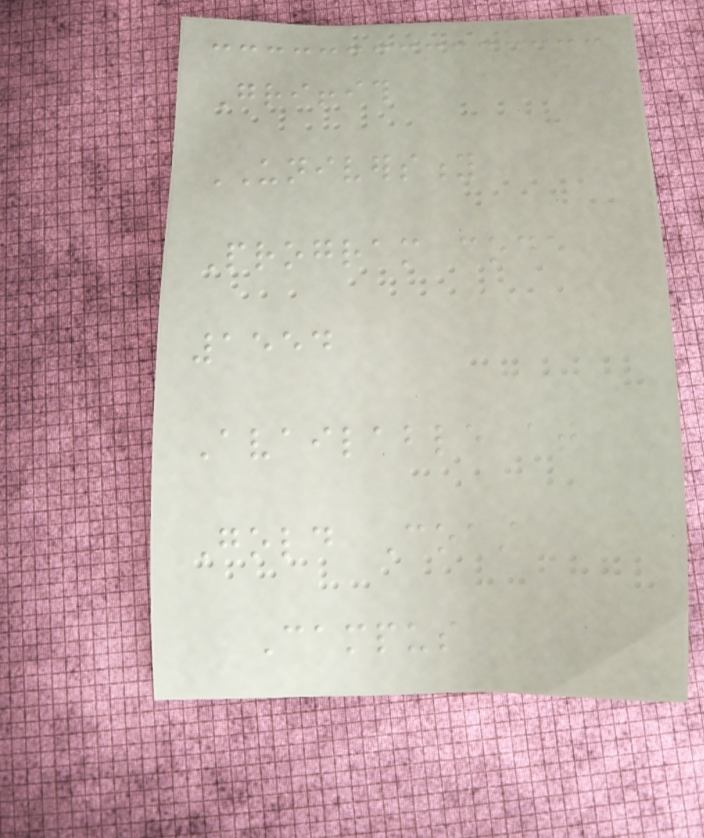Griffith
UNIVERSITY
Program code
1554
Available at
Gold Coast
Campus
